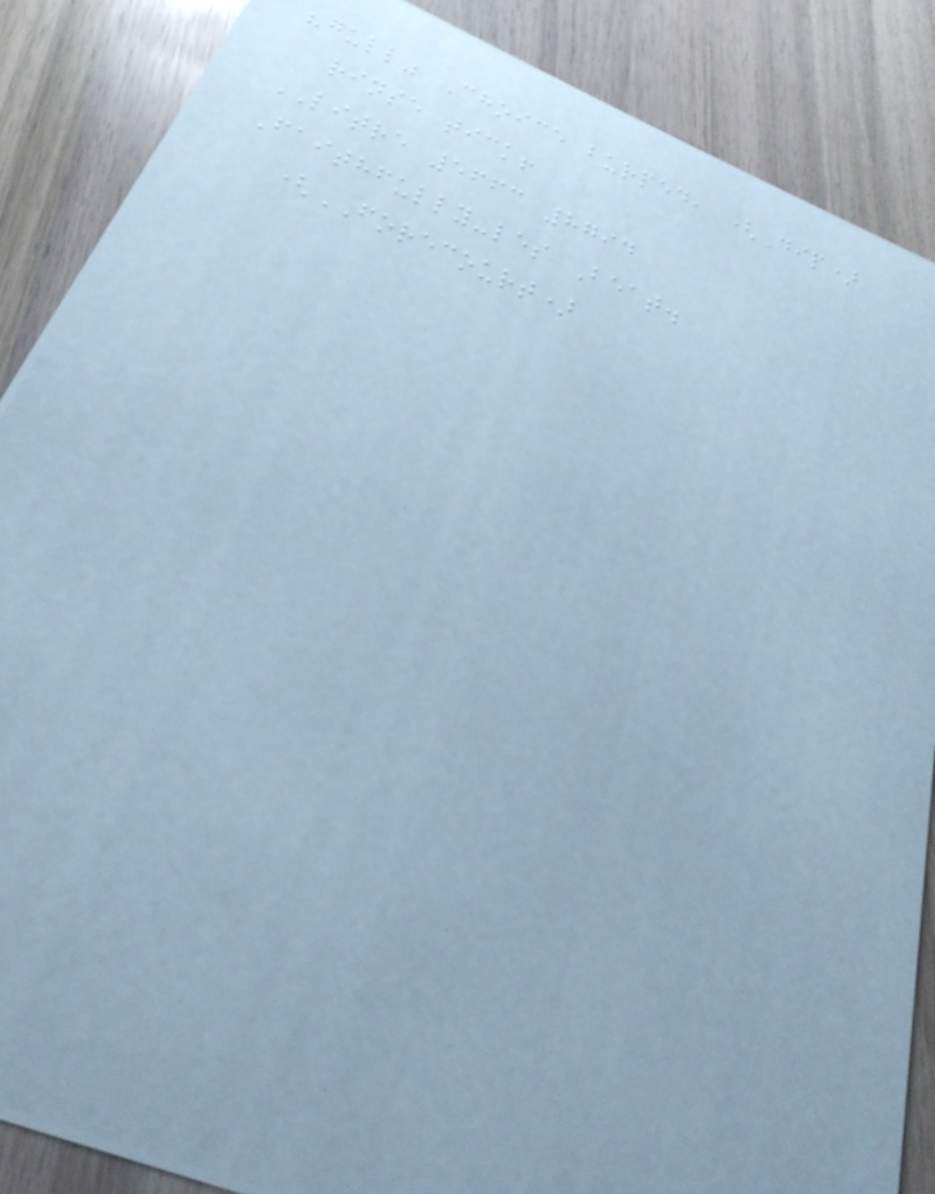"gull" Choice burped, (Dip)
rinse tick!
LITRE 5663 8794
Faithfully-les Beat.
(FORECOURT)
